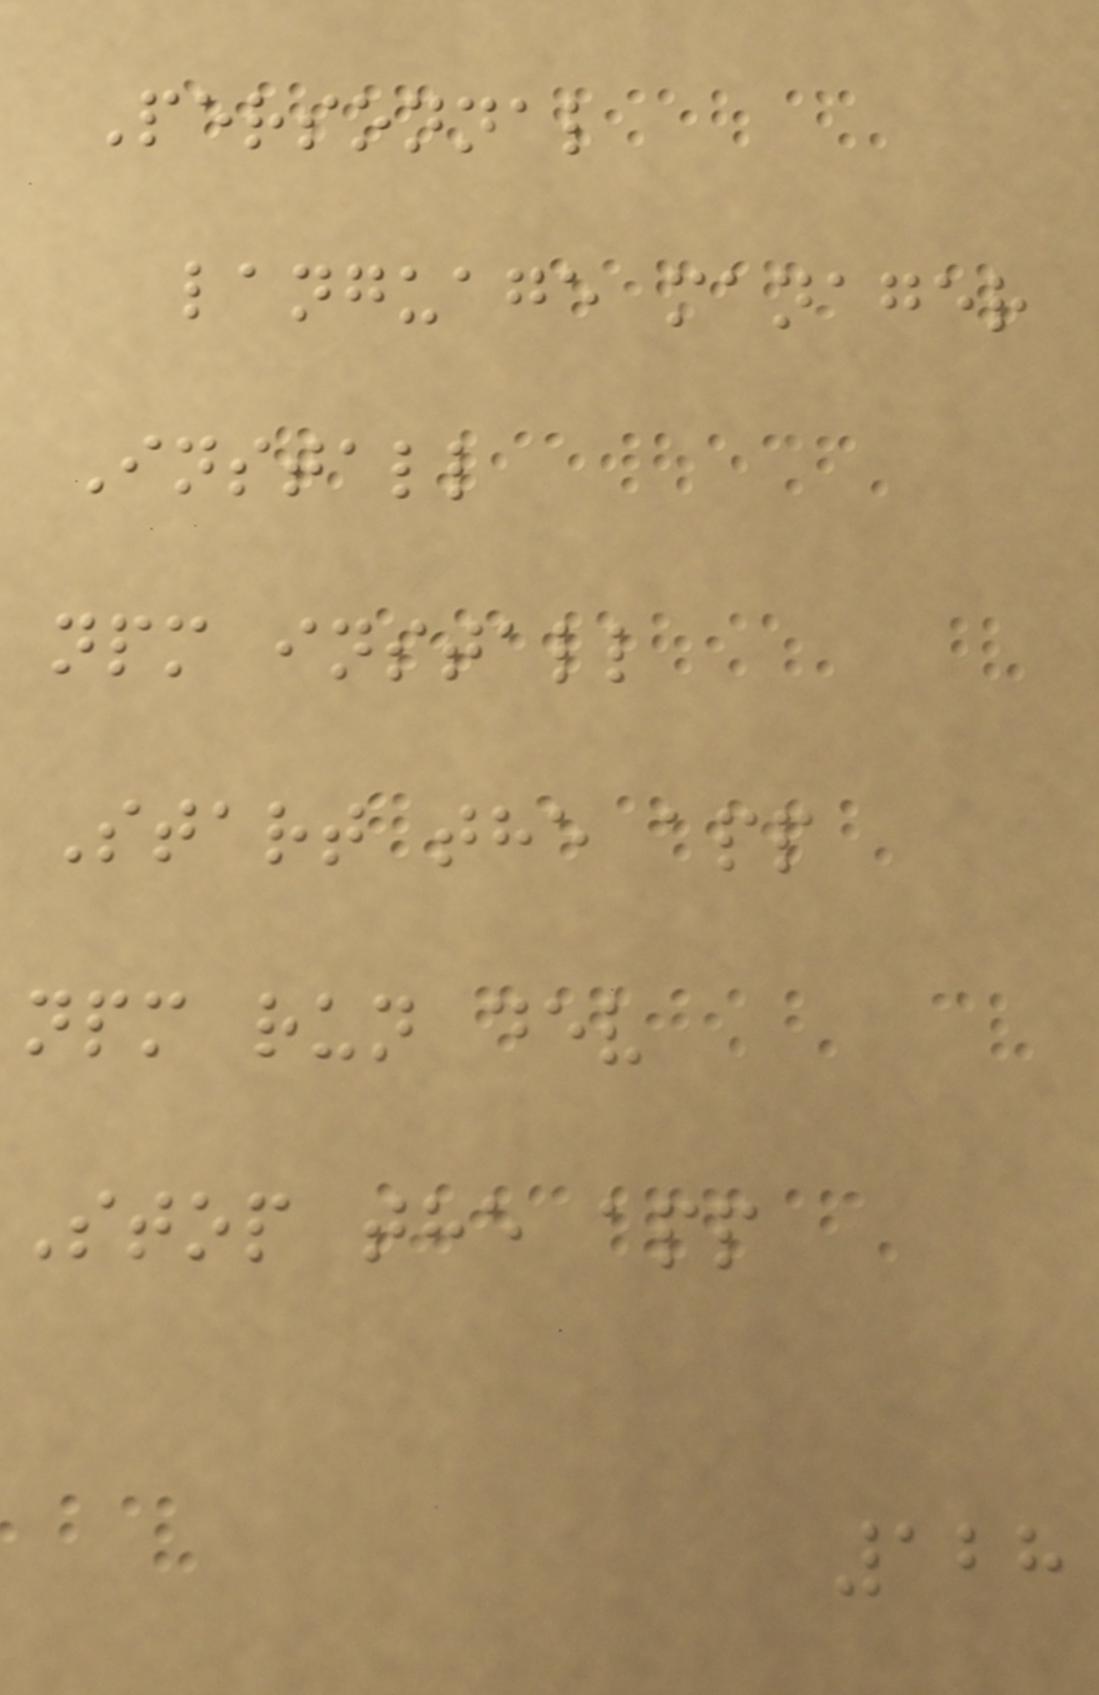Personnal
language manager
Install
npm install
Start the app
npm run dev
Stop the app
128
